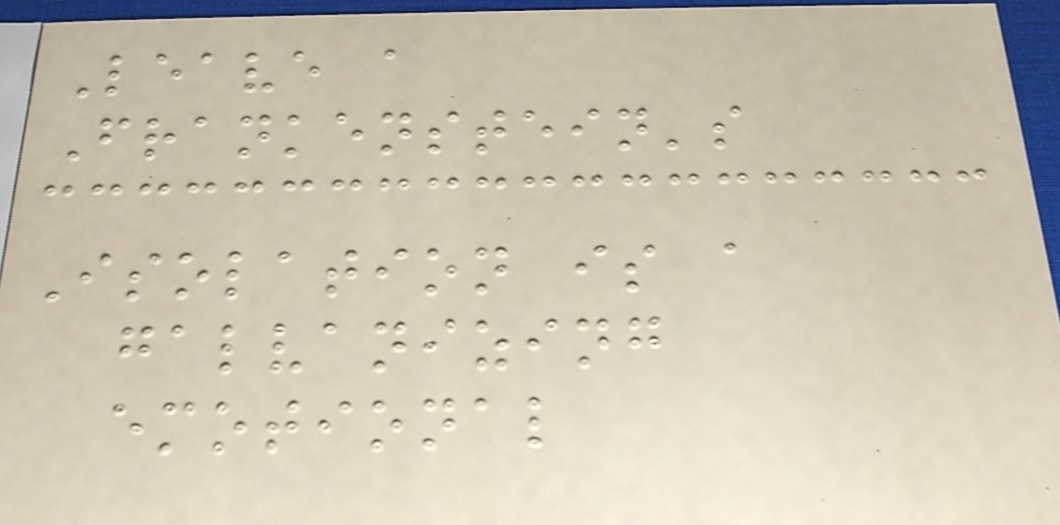Leave a
Frankenstein's
Isolation is a
galvanizing
emotional
